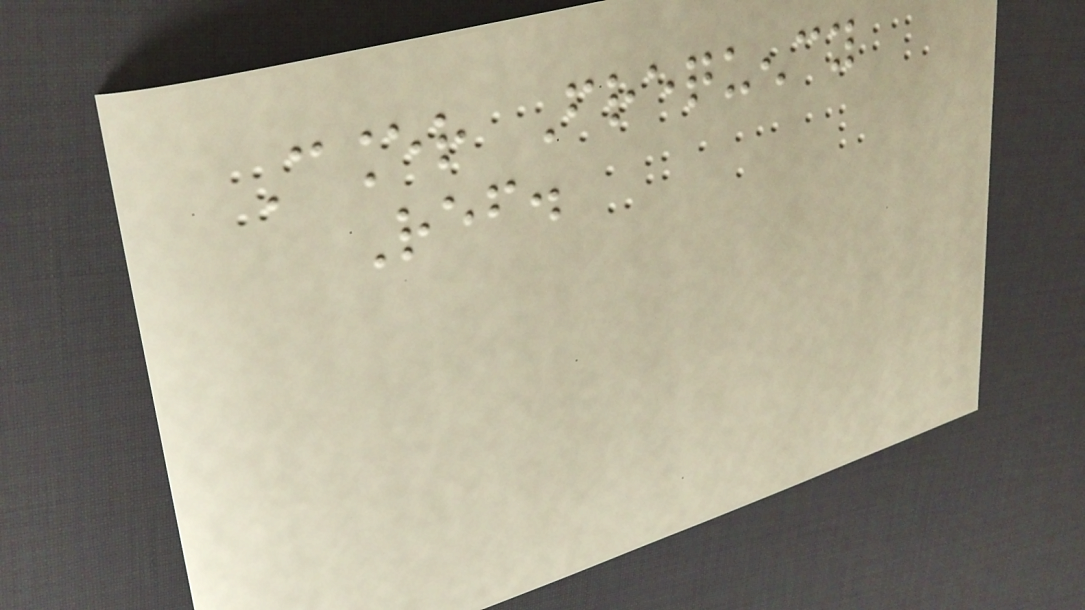Cancer Frequency
Ref.
